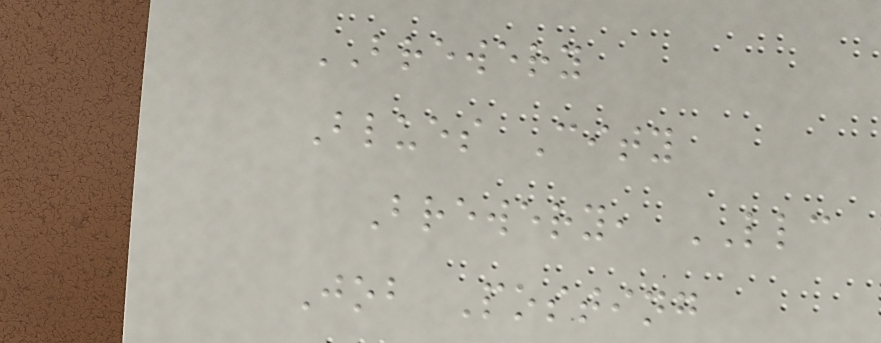BREWERY
Blues City
Brewery, LLC
Job Posting
